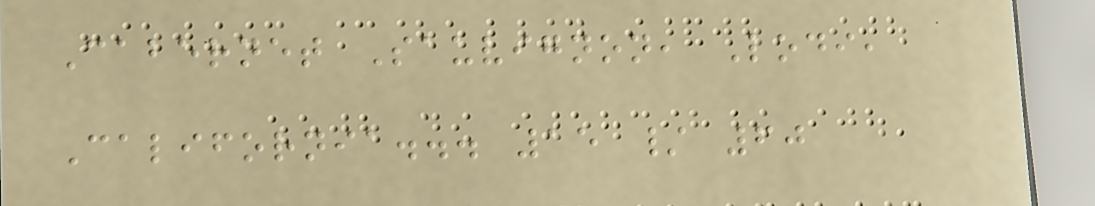Cabernet Sauvignon, Lodi,
California... 15 / 60
